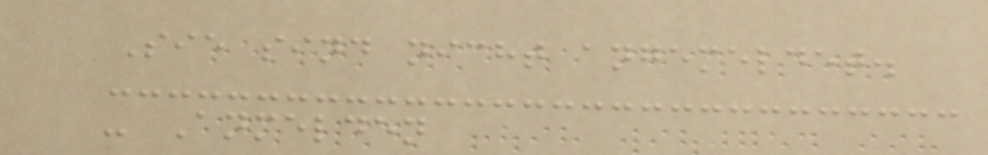Sie sind nicht angemeldet.
- Anmelden
